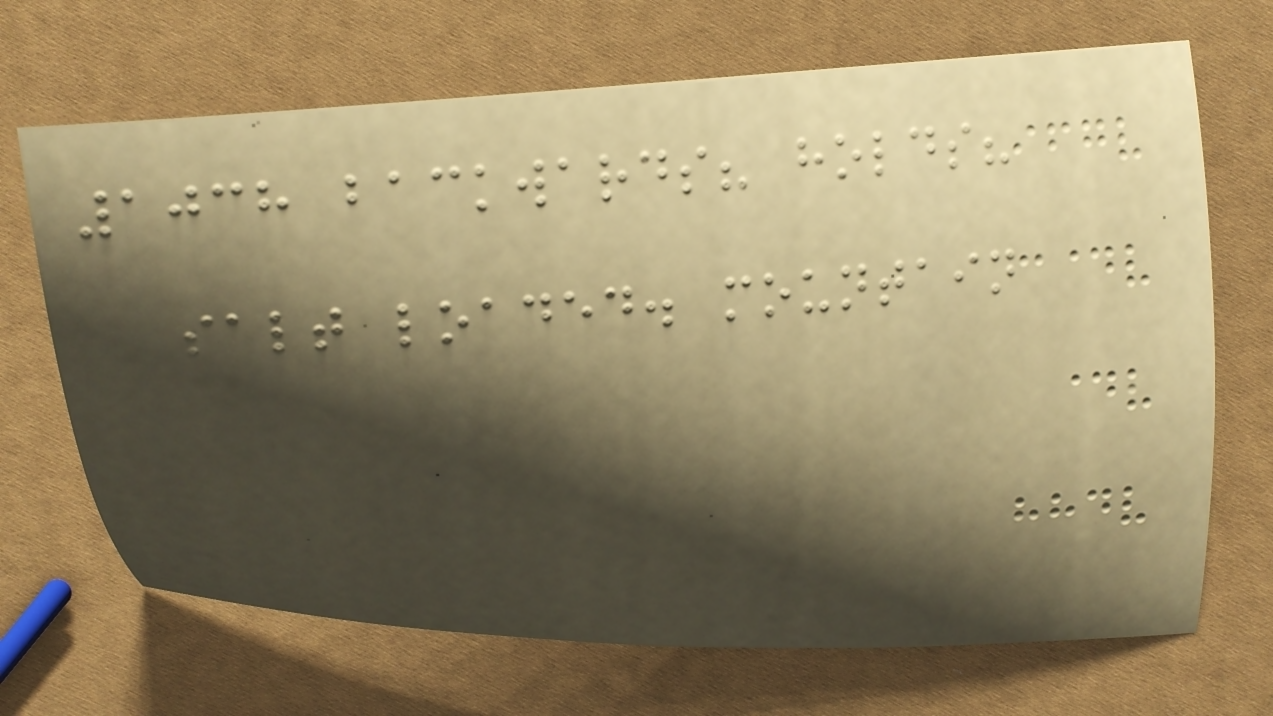1038 backwards? holds?
salt loaded. mountain
